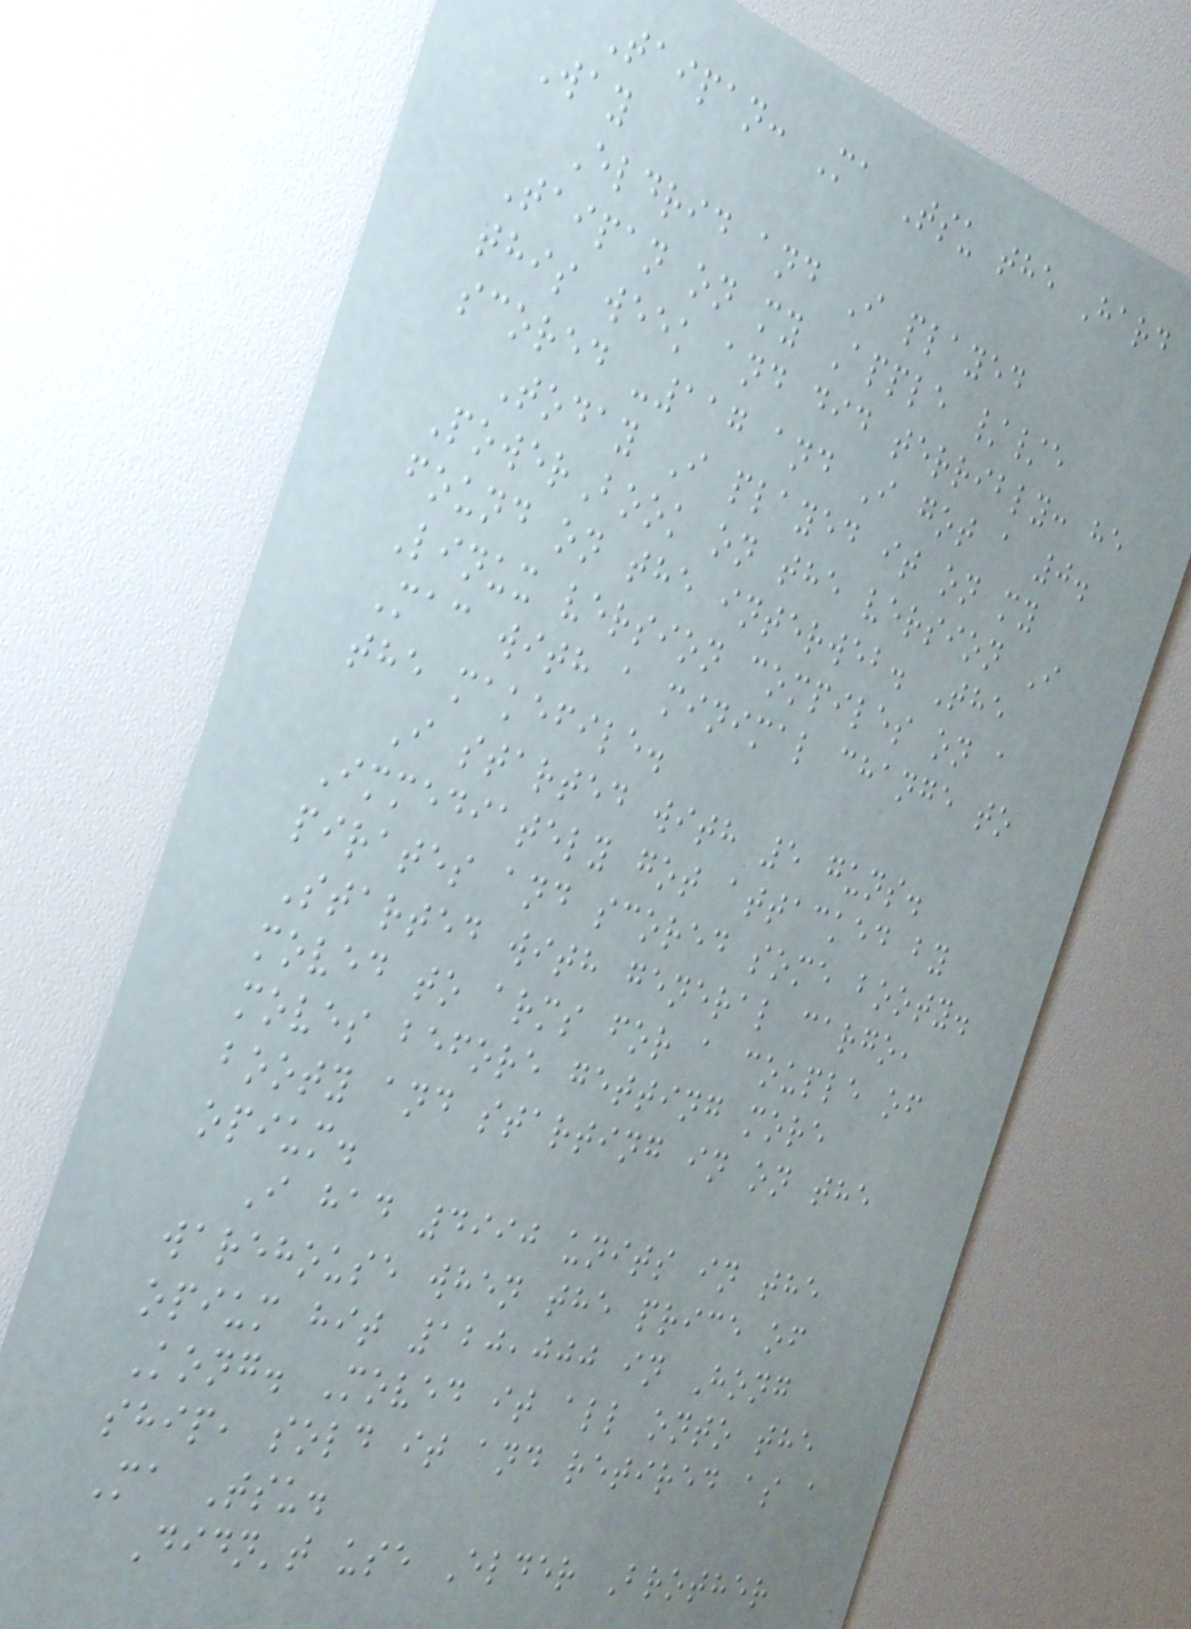Taipan: Ma Tsu the Hard
Way
Eldrid and I played
Taipan on my Apple //e
this week and did terribly: he
scored -117 and I got a 0.
Today I played it on my
PowerBook on the version I
found on the interweb. The
Linux version compiles on a
Mac with a minimal change to
the makefile.
I started with 5 guns.
Immediately got attacked by
pirates and scored some booty.
Started with general cargo,
moved to arms for a couple of
moves before getting more
booty and starting in on the
opium.
I had 4990 units in the
warehouse when the price of
opium hit 120,000 in Hong
Kong. Moved it all onto the
ship, sold it and retired as a
Ma Tsu.
Didn't use Elder Brother
